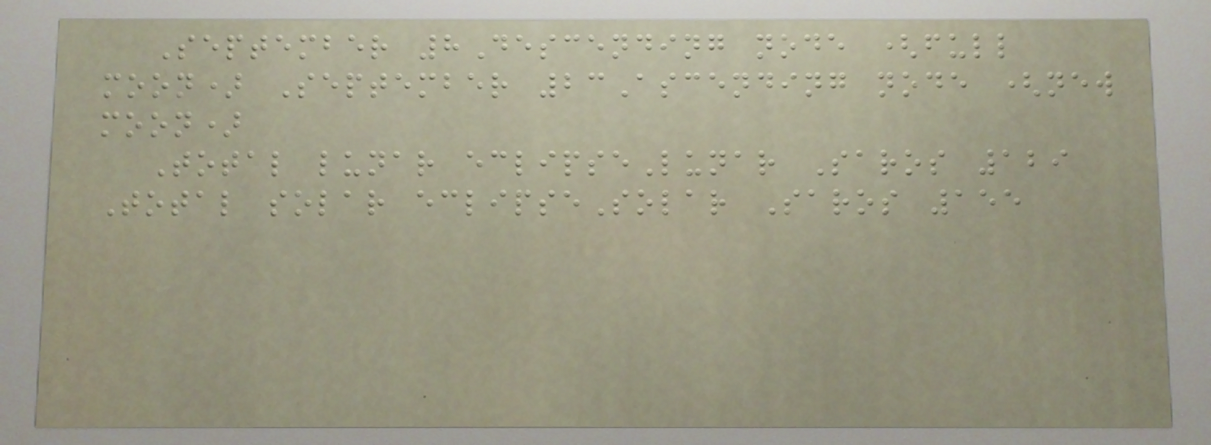September 8Descending node (full
moon) September 23Ascending node (new
moon)
Total lunar eclipseLunar Saros 129
Total solar eclipseSolar Saros 155
